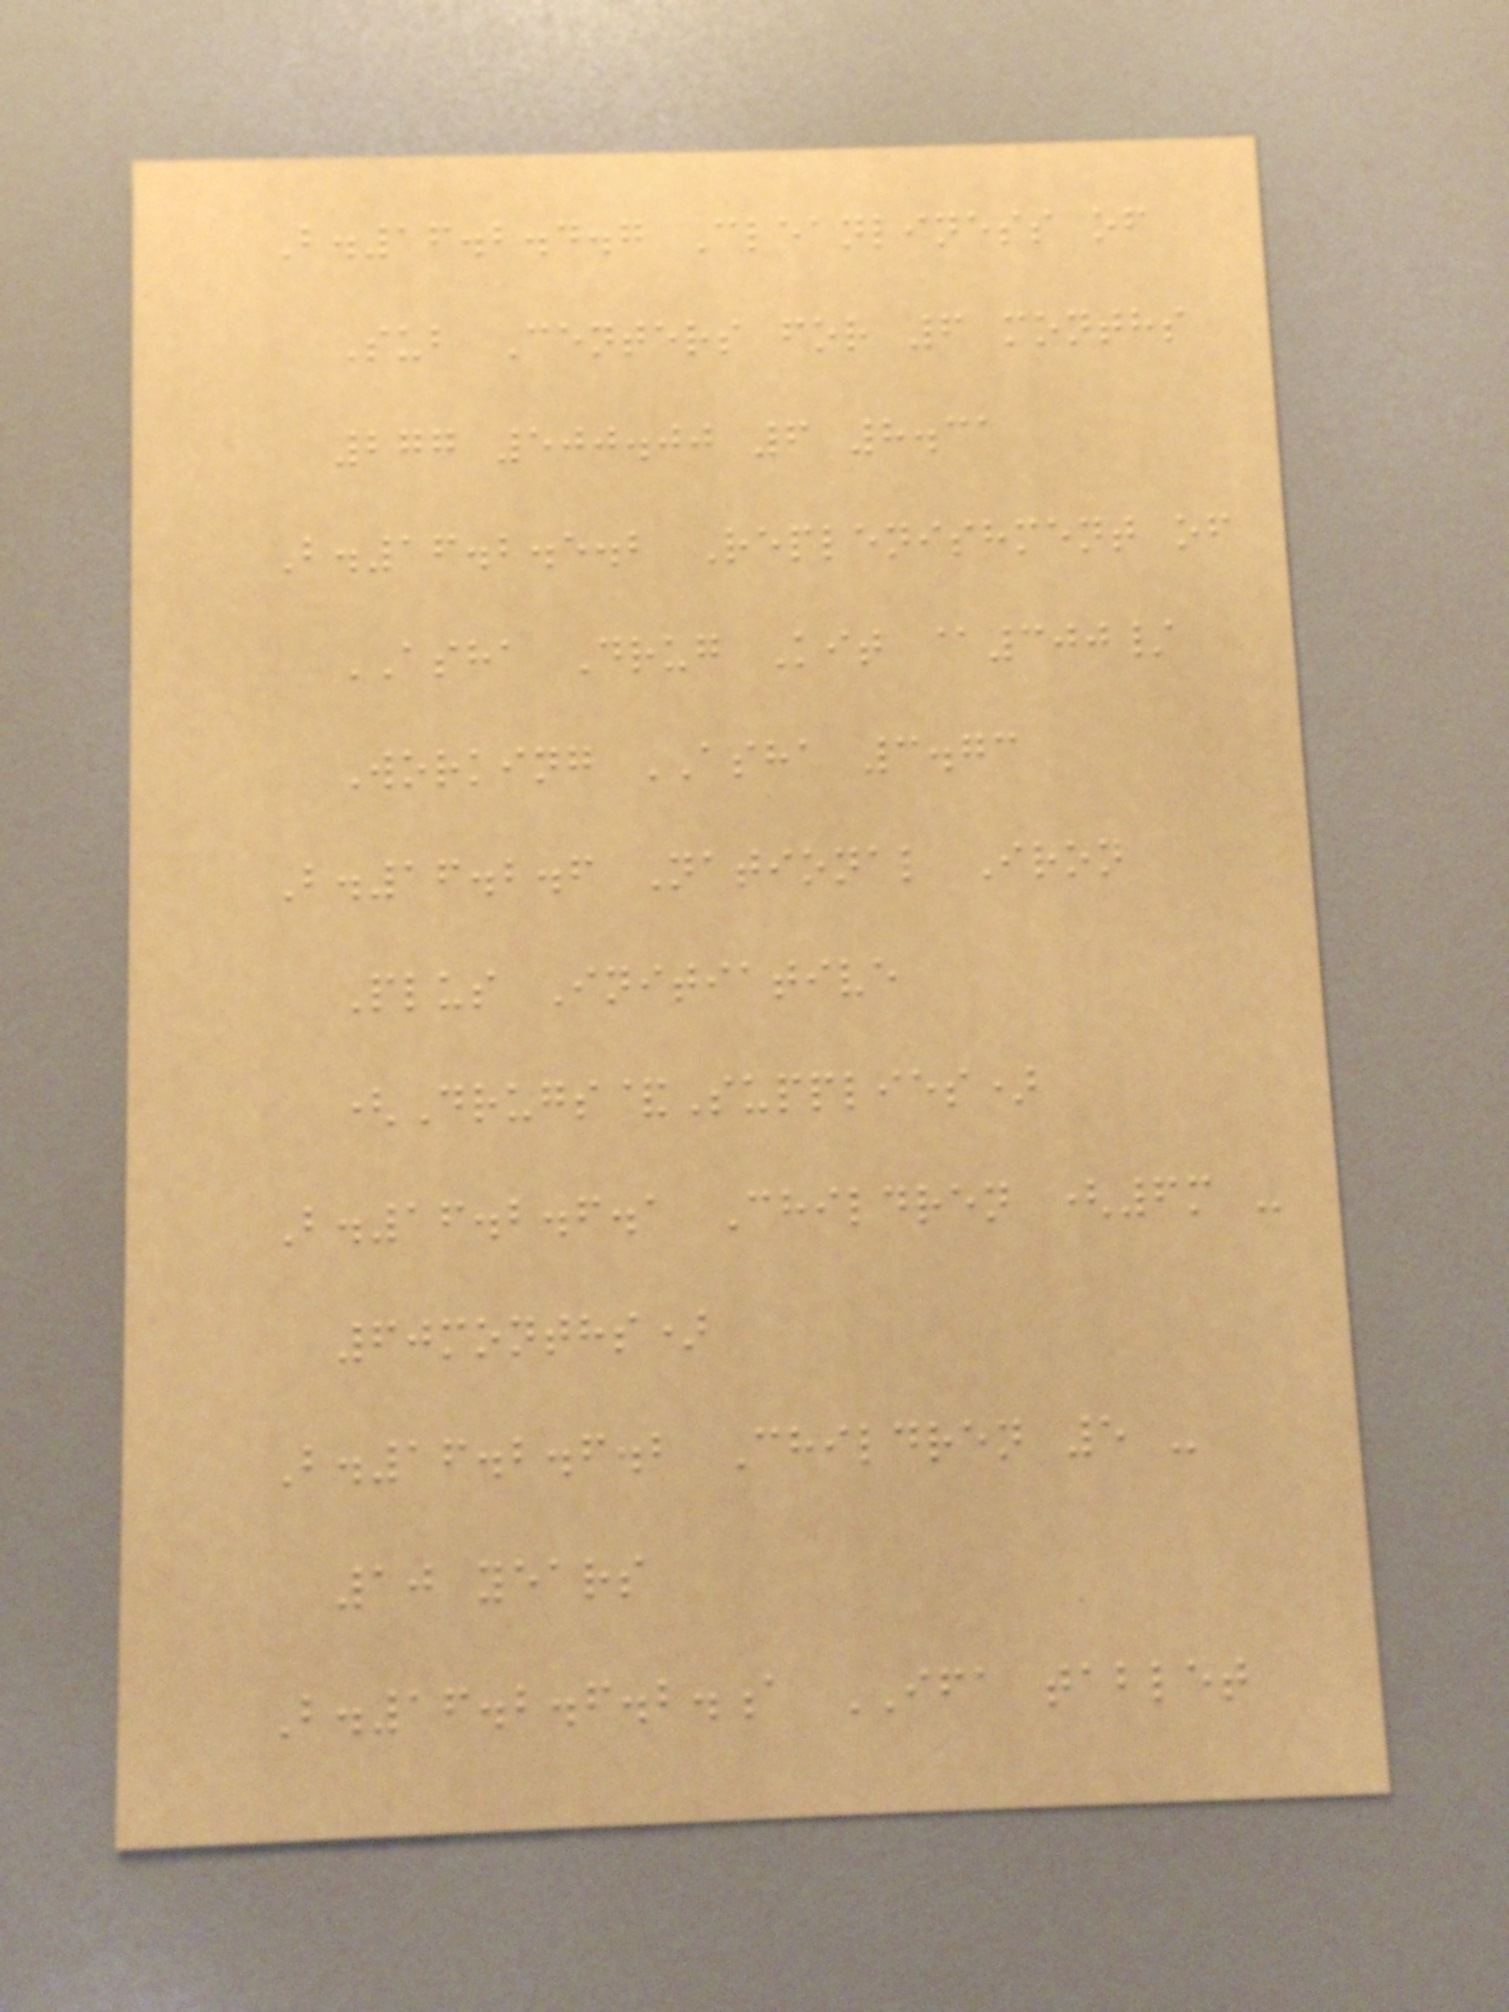B.16.2.4.7 Cleanliness of
Sub Centers for 6 months
277 500.00 6 8.31
B.16.2.5.2 Replenishment of
ASHA Drug Kit @300/
Working ASHA 3.73
B.16.2.6 National Iron
Plus Initiative
(Drugs&Supplies)
B.16.2.6.1 Children (6m -
60months)
B.16.2.6.2 Children 5 -
10 years
B.16.2.6.2.a IFA tablet
